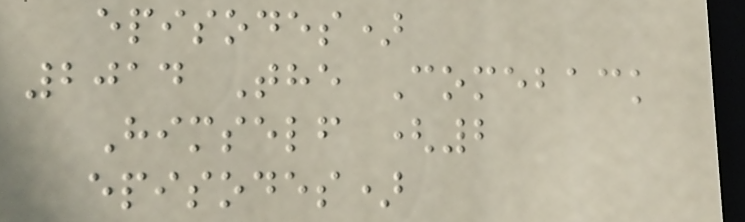episodes)
2014 The Comeback
Himself (2
episodes)
